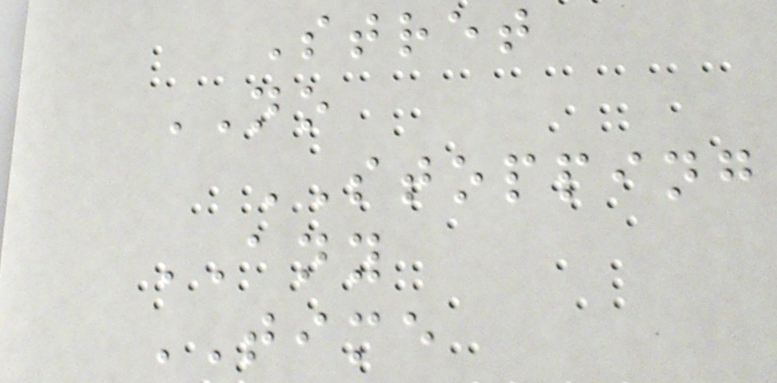Stret
NO
STOPPING
ANY
TIME
